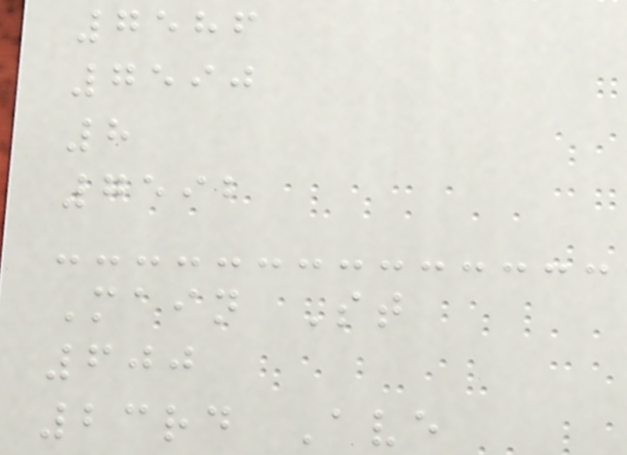7586
7590
8
7592
Main St
600
23rd Ave
